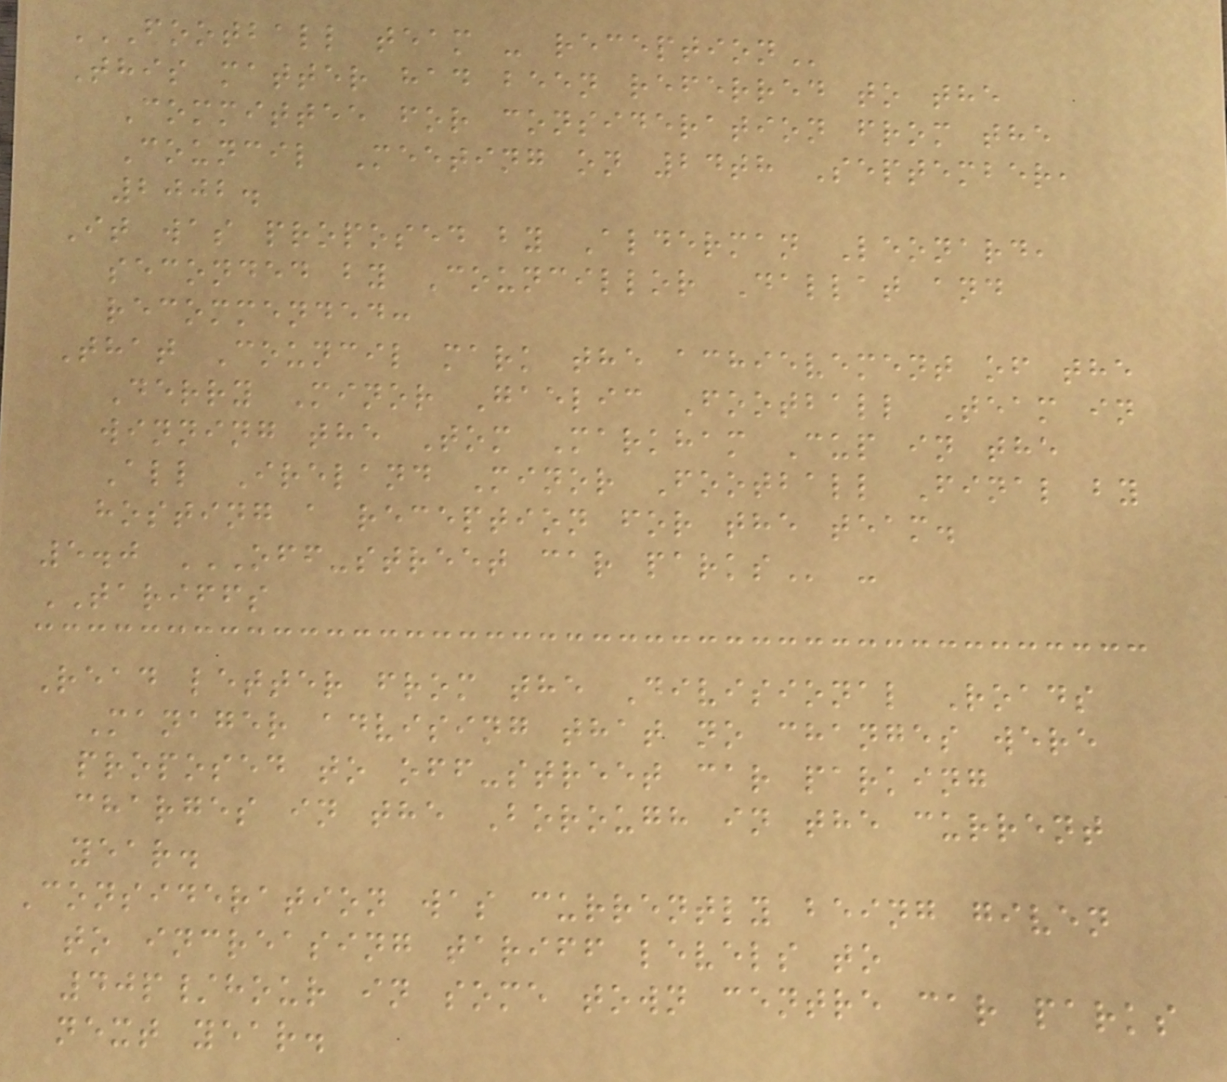FOOTBALL TEAM - RECEPTION
This matter had been referred to the
Committee for consideration from the
Council Meeting on 24th September,
2002.
It was proposed by Alderman Leonard,
seconded by Councillor Dallat and
recommended:
That Council mark the achievement of the
Derry Minor Gaelic Football Team in
winning the Tom Markham Cup in the
All Ireland Minor Football Final by
hosting a reception for the team.
5.0 OFF-STREET CAR PARKS -
TARIFFS
Read letter from the Divisional Roads
Manager advising that no changes were
proposed to off-street car parking
charges in the Borough in the current
year.
Consideration was currently being given
to increasing tariff levels to
40p/hour in some town centre car parks
next year.
